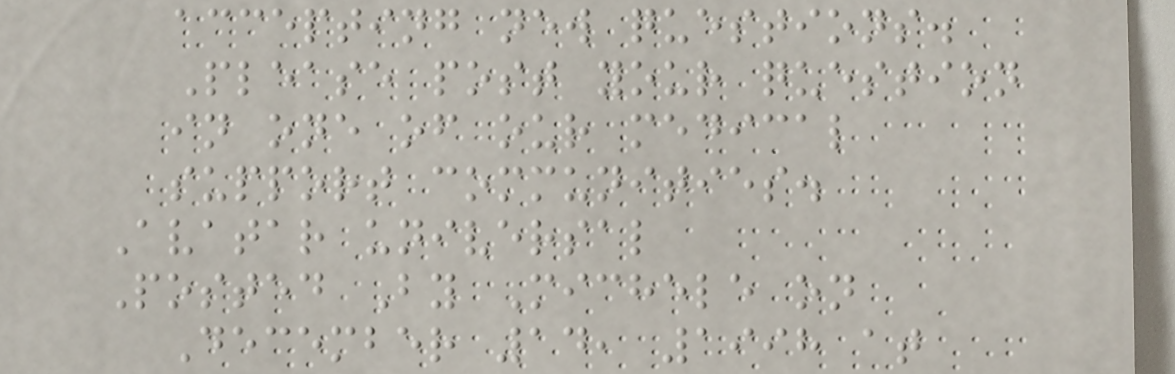accepting new questions.
Please post your question
in one of our medical
support communities.
Avatar universal
Posted By Michele on
December 14, 1998 at
